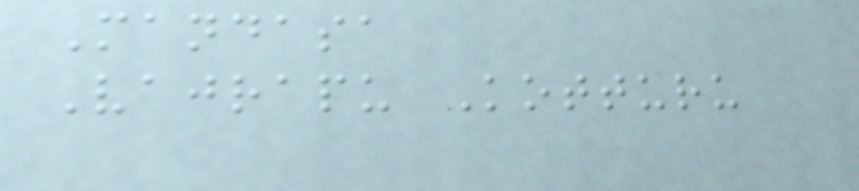Mandasa
Vajrapu Kotturu
